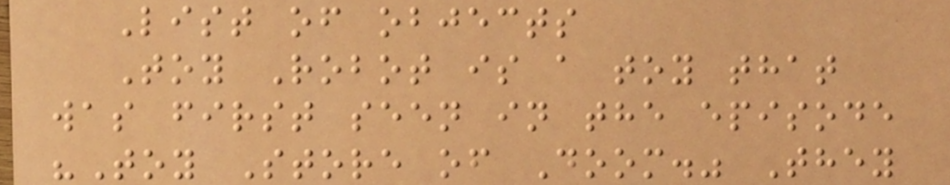List of objects
Toy Robot is a toy that
was first seen in the episode
"Toy Store of Doom." They
